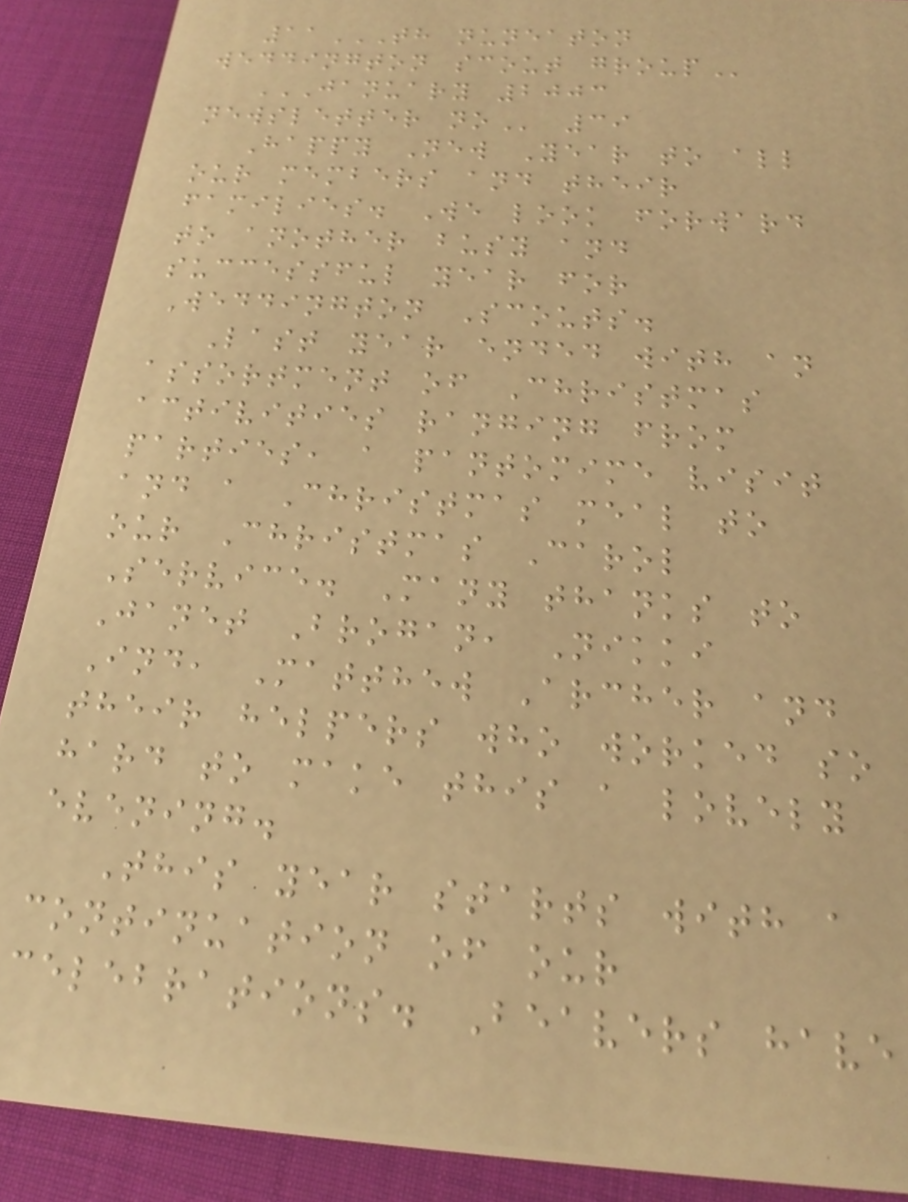11TH NUNEATON
WEDDINGTON SCOUT GROUP
JANUARY 2003
NEWSLETTER NO 39
Happy New Year to all
our members and their
families. We look forward
to another busy and
successful year for
Weddington Scouts.
Last year ended with an
assortment of Christmas
activities ranging from
parties, a pantomime visit
and a Christmas meal to
our Christmas Carol
Service. Many thanks to
Janet Brogan, Nikki
Ind, Matthew Archer and
their helpers who worked so
hard to make this a lovely
evening.
This year starts with a
continuation of our
celebrations. Beavers have
